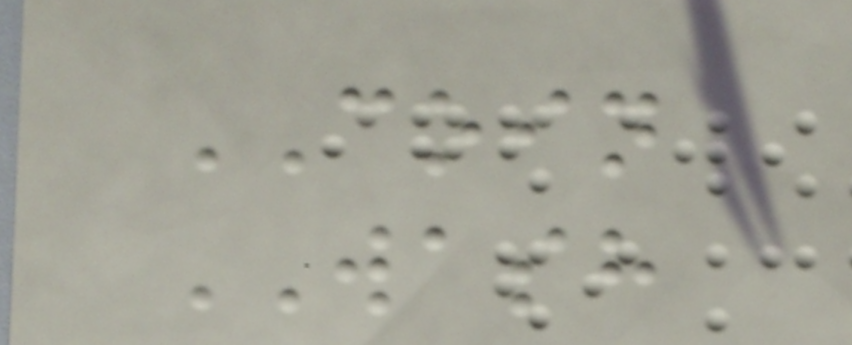COIN
WASH
